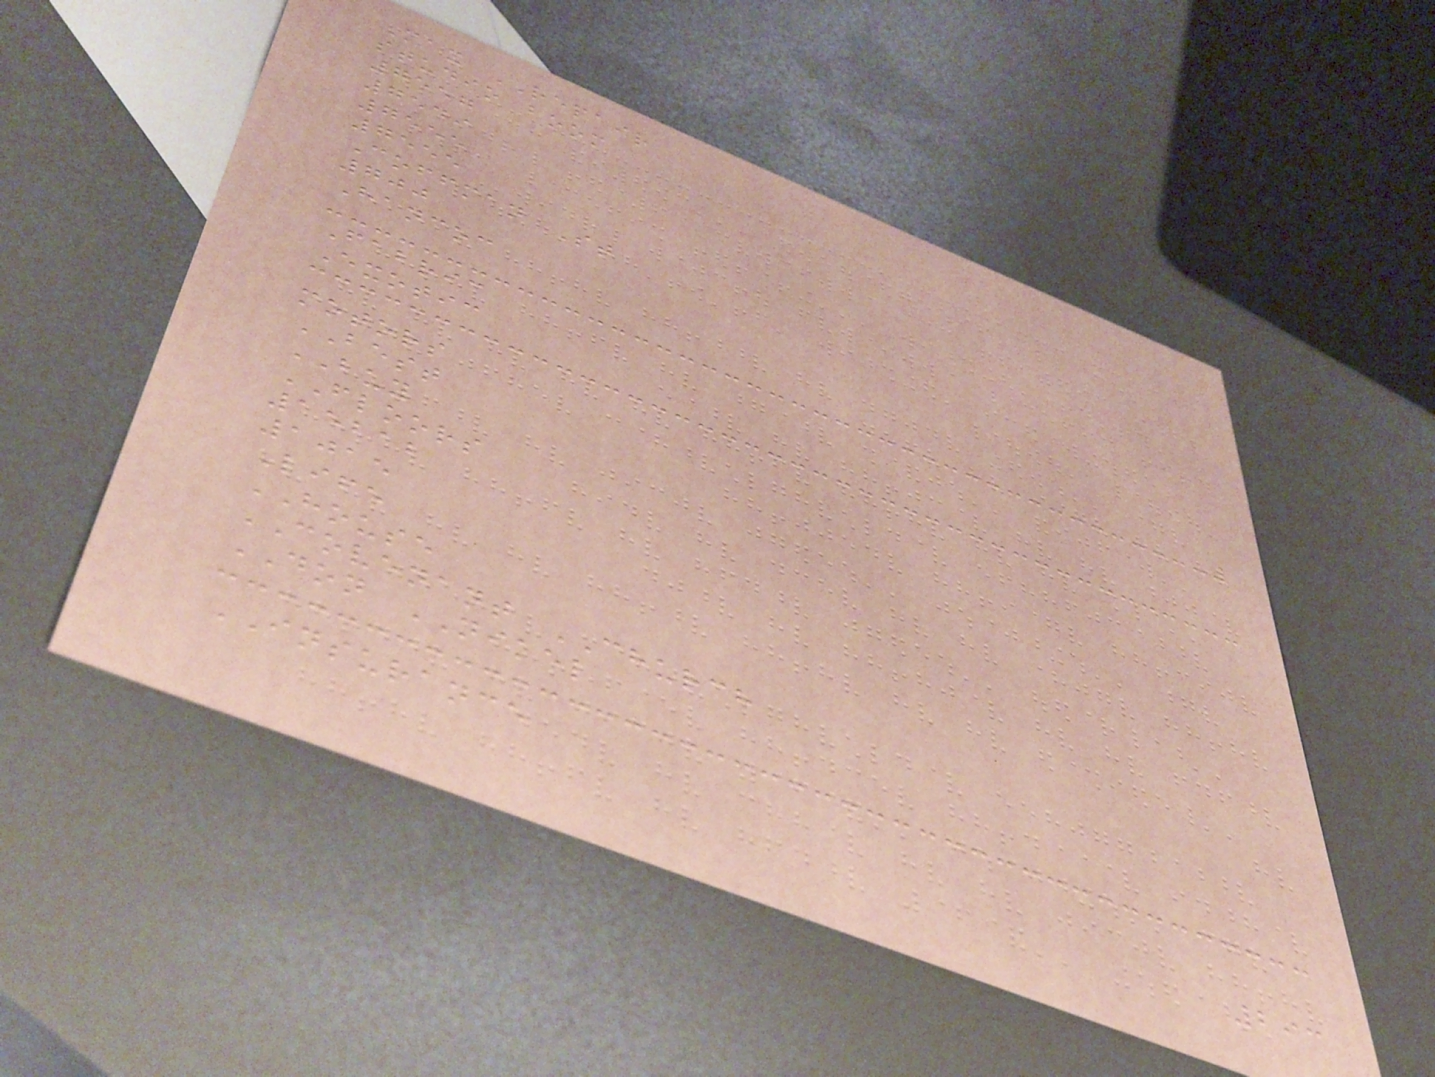Max REPAIR
studio boom
7557
7549
7555
7555
Coffman St
700
Hancoc
Fabric
Exotic
motors
BEST
BUY
FLOORS
15212
1015
Life
HOUSE
COVENANT CHURCH
DON NIKEL
INSURANCE
293
